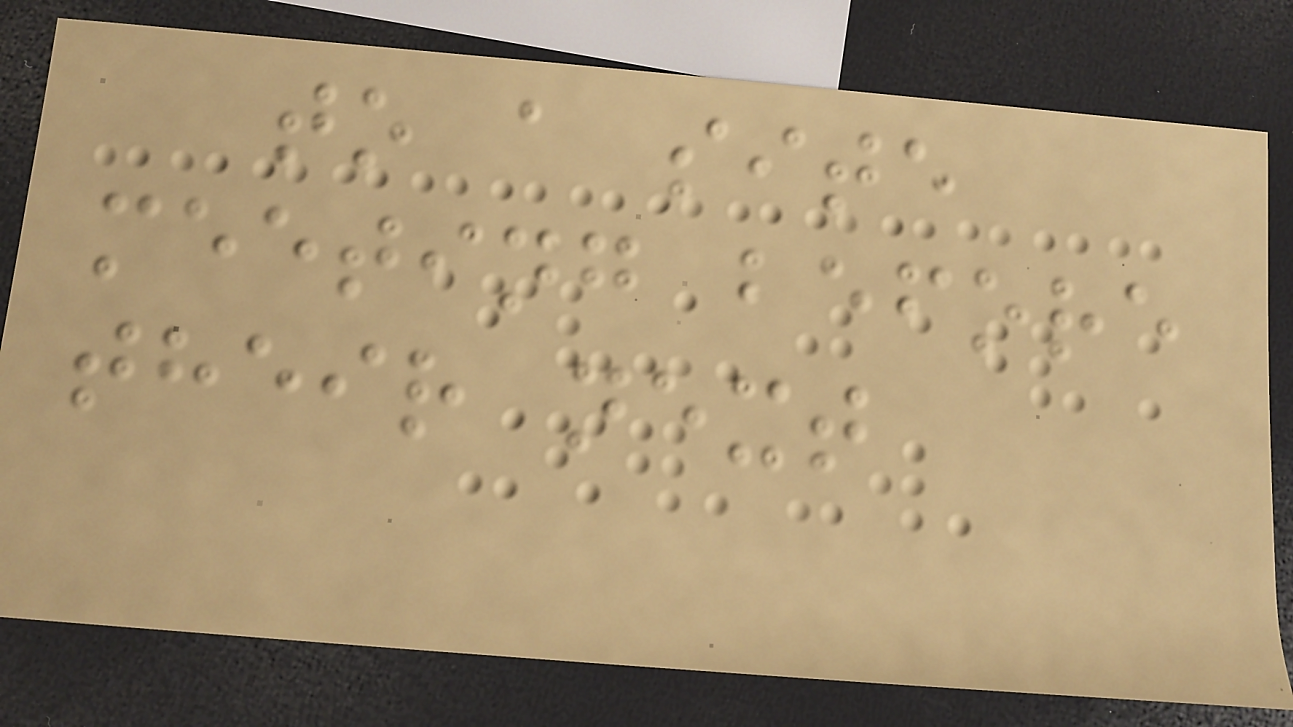to a site
meeting before
their next
